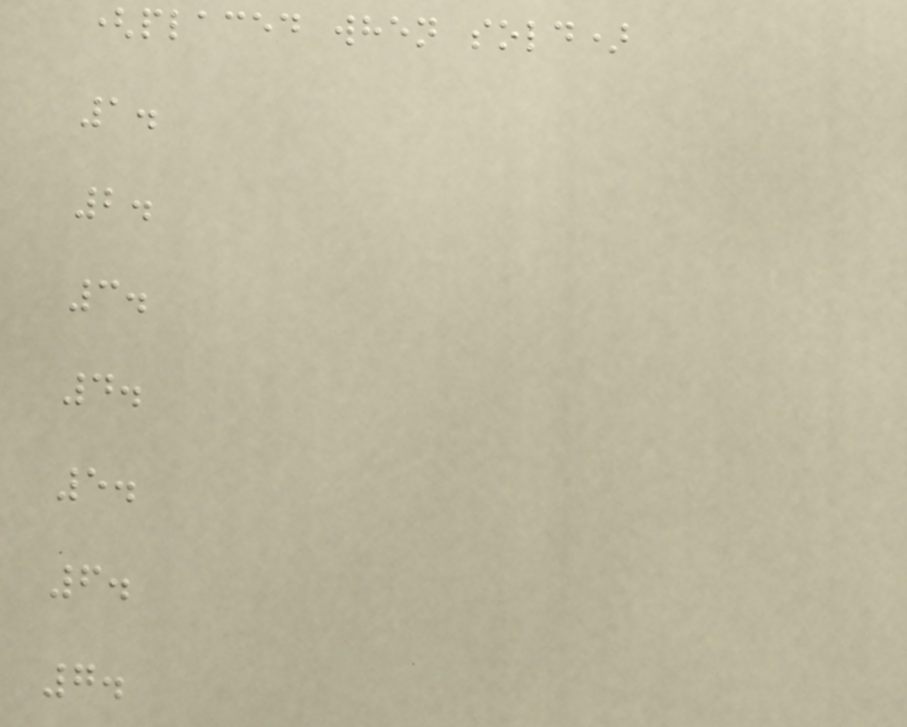(placed when sold)
1.
2.
3.
4.
5.
6.
7.
